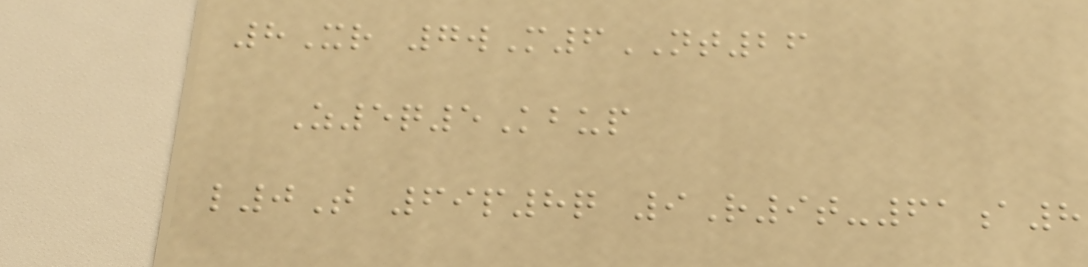8Xr 7wM6NT26
Z5q5Kbup
l0T 69p8q 9R9t-61a8
